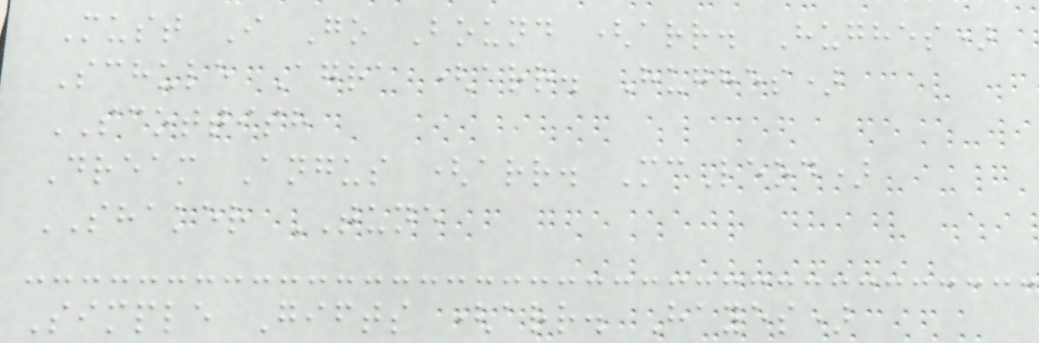Must I Go Bound (arr. Hughes)
Schule Agra (arr. Hughes)
SCOTTISH
Dream Angus (arr. McLeod)
SHAKER TUNE
Simple Gifts (arr. Hayes)
